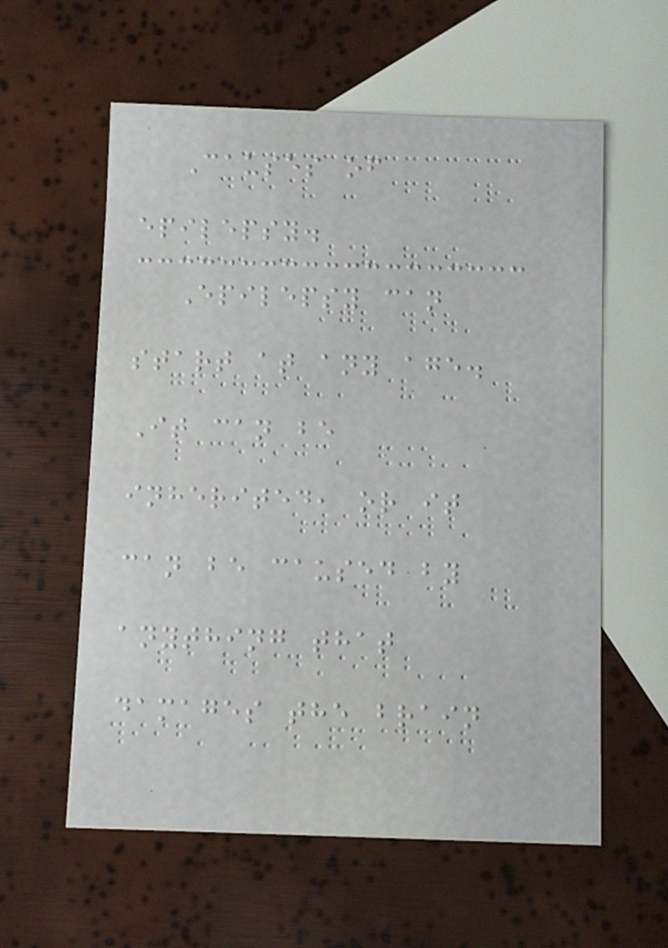Causes of
epilepsy.
Epilepsy can
start at any age.
It can be
inherited, or it
can be caused by
anything that
damages the brain
